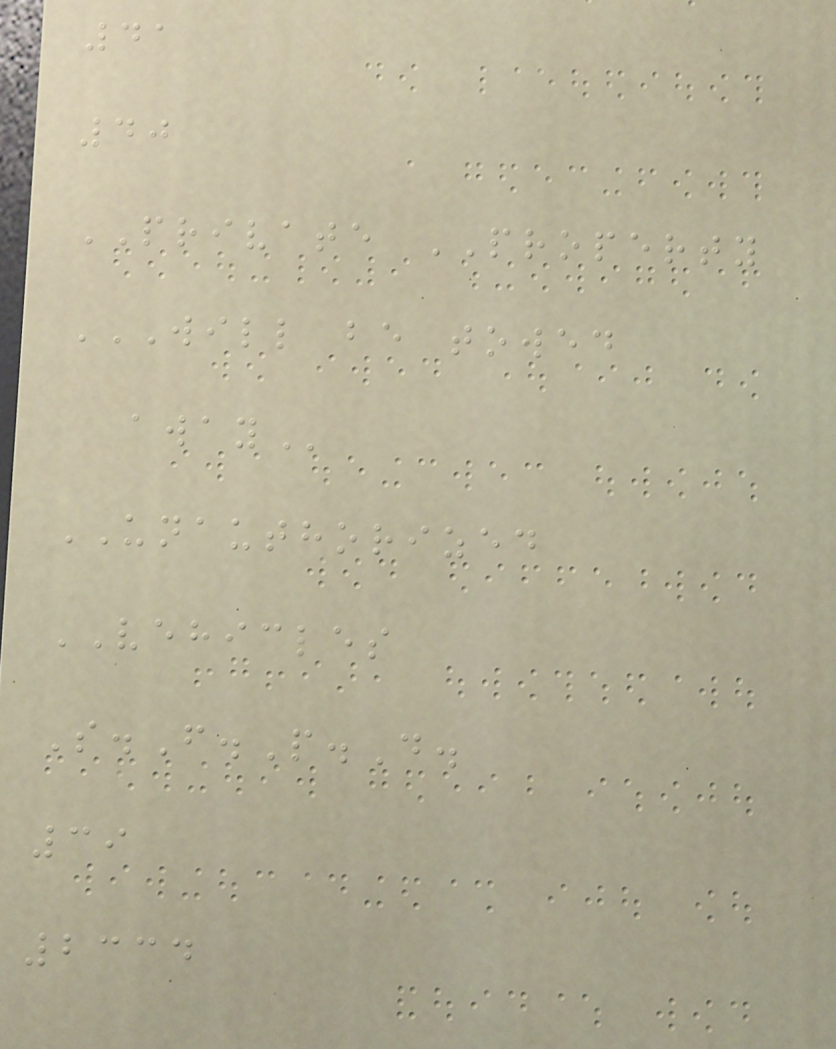41
40
PRIVATE PROPERTY
WILL BE TOWED
AWAY
UNAUTHORIZED
VEHICLES
S.F.P.D.
39
2334
